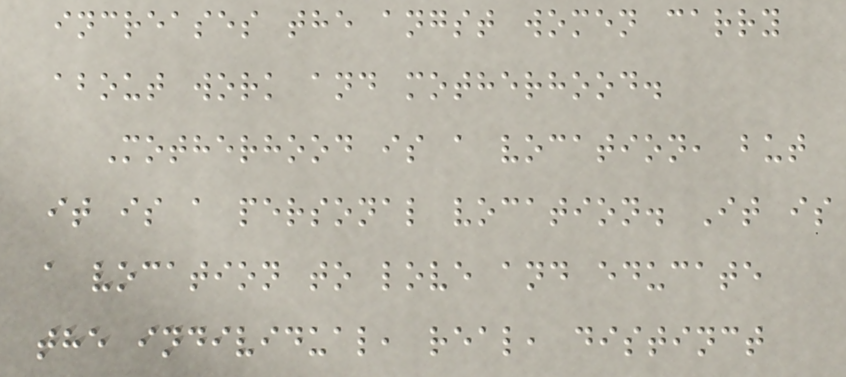increases the angst women carry
about work and motherhood.
Motherhood is a vocation, but
it is a personal vocation. It is
a vocation to love and educate
the individual, real, distinct
